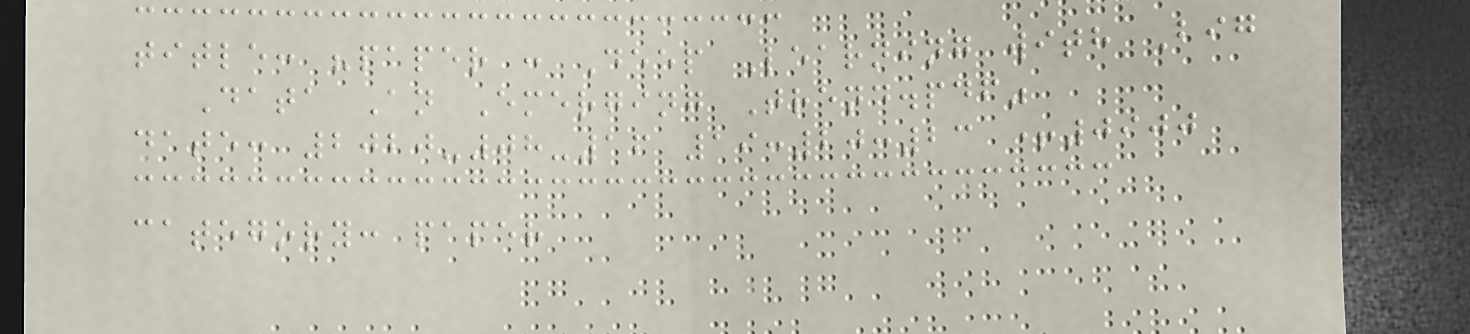title: "paper : Deep Learning with Big
Data An Emerging Trend.pdf"
date: 2020-08-16 19:20:23 +0900
category: paper
